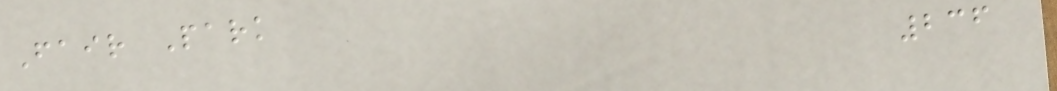Fair Park
236
